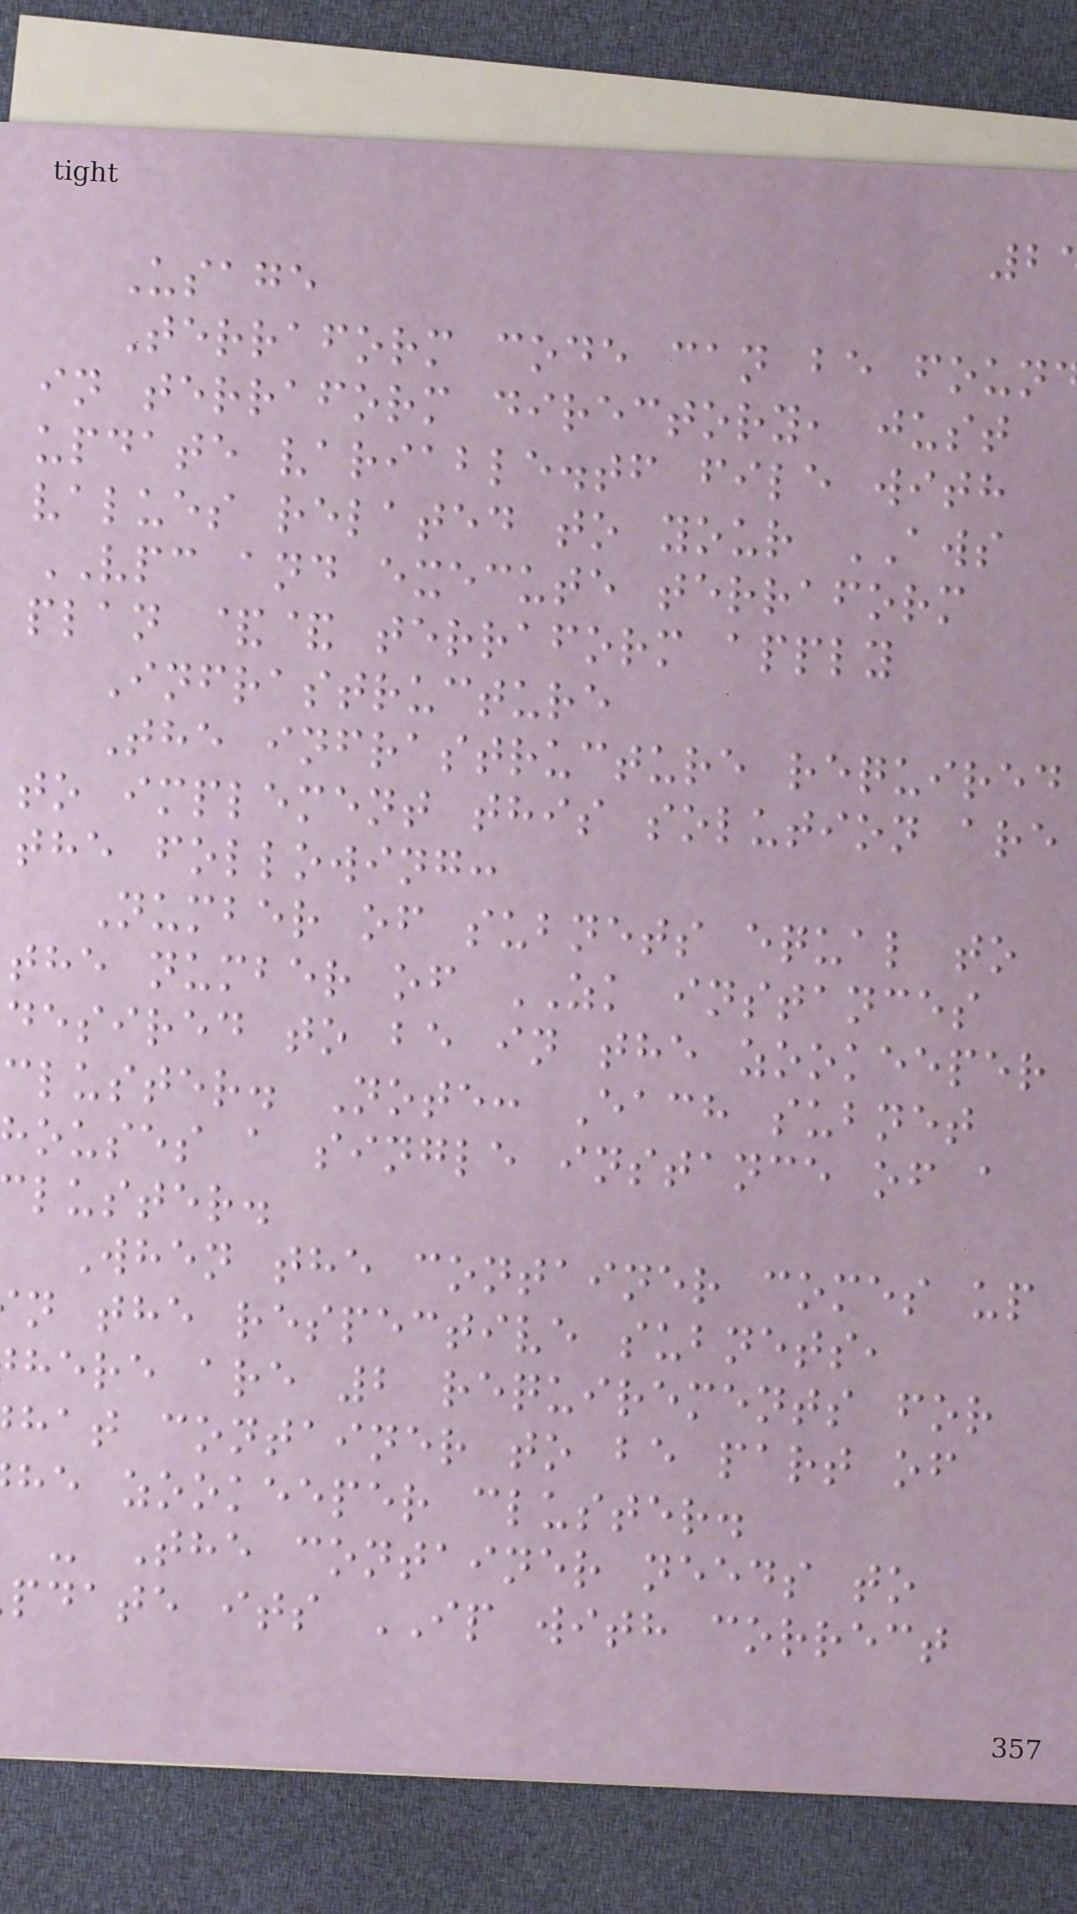Usage
Terraform code can be foun
in terraform directory, just
update variable.tf file with
values related to your AWS
VPC and execute terraform
plan && terraform apply
Infrastructure
The infrastructure required
to implement this solution are
the following:
Number of subnets equal to
the number of ZK instances
desired to be in the zookeeper
cluster. Note: Each subnet
houses a single instance of a
luster.
When the container comes up
n the respective subnets,
here are 2 requirements for
hat container to be part of
he zookeeper cluster.
- The container needs to
pdate its IP with correct
